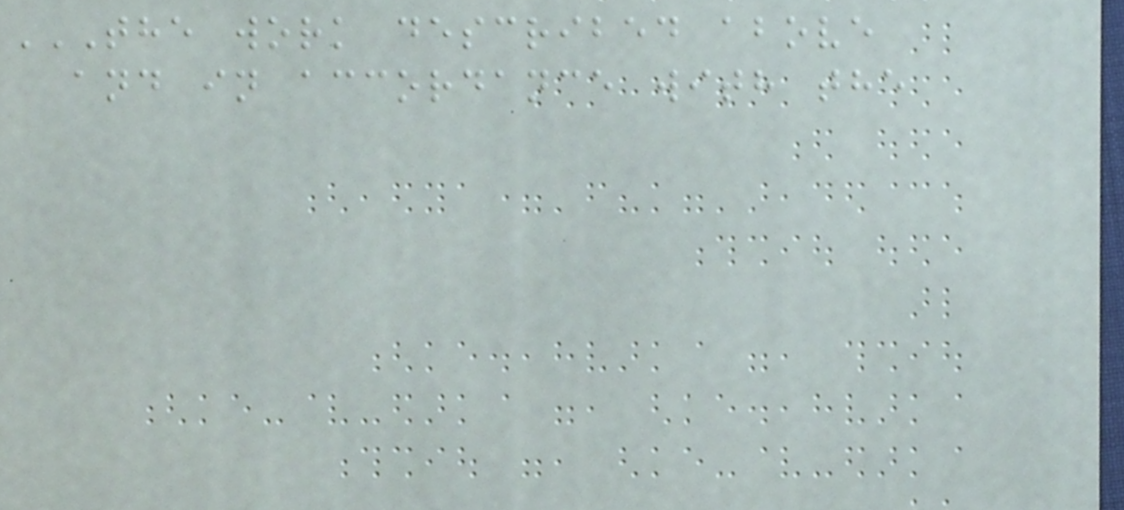THE WORK DESCRIBED ABOVE
AND IN ACCORDANCE WITH THE
